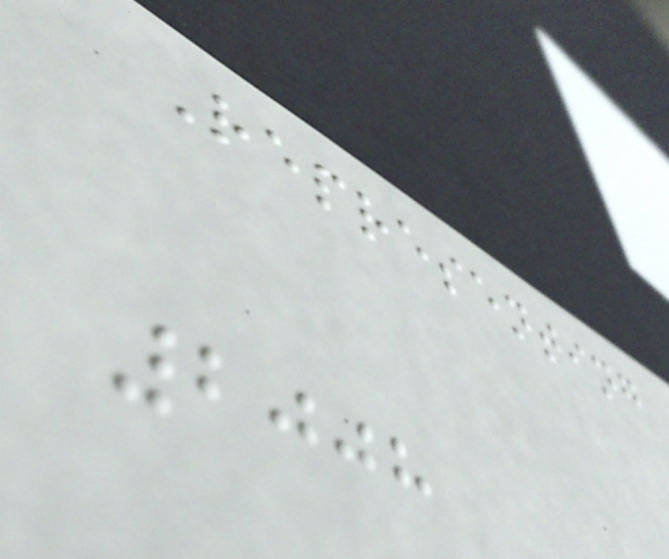Representing
2008
